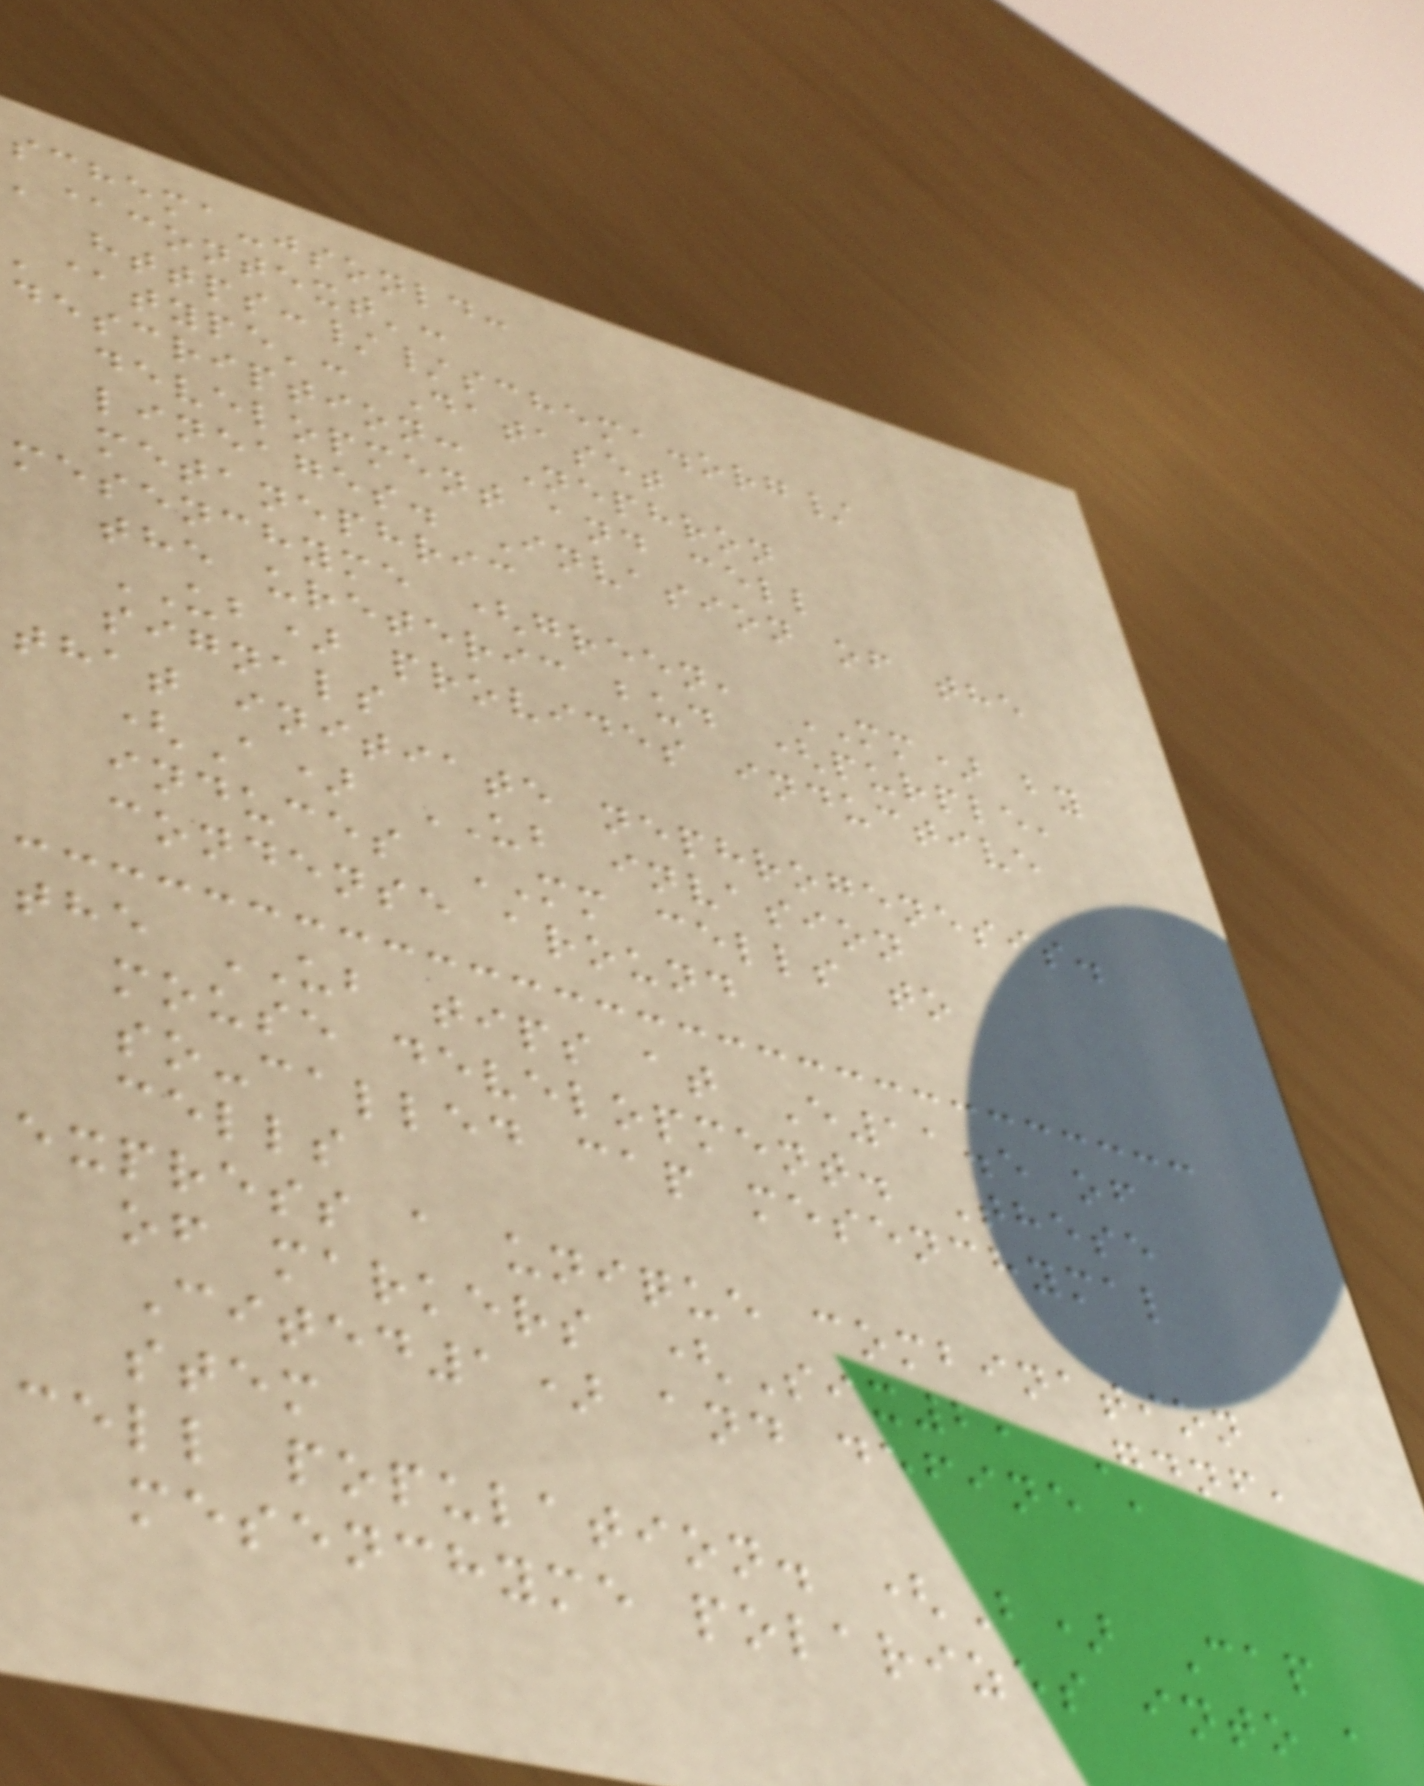schema-jsonld:
'@context':
https://schema.org/
'@type': Dataset
description: Nephron
development and cell
lineages. Invasion of the
metanephric
mesenchyme (green, MM) by
the ureteric bud (purple,
UB) provides inductive
signals
that initiate nephrogenesis.
(A) UB invasion
induces MM cells to
condense around
the UB tips at E11.5 of
mouse development. These
so-called cap mesenchymal
cells
express a unique combination
of markers (Six2, Gdnf,
Cited1) and define a
stem
cell population. (B) Cap
mesenchyme polarizes into a
